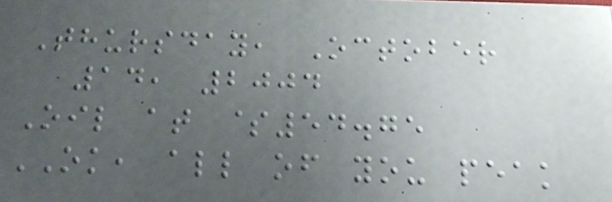Thursday, October
14, 2004
Oil at $54.75
OK, all of you peak
